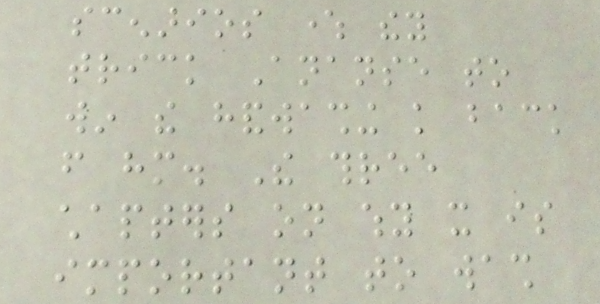scenarios where they
trick Ananse to
win the handwashing knowledge back
from him. The three
chapters on why it is
important to wash
